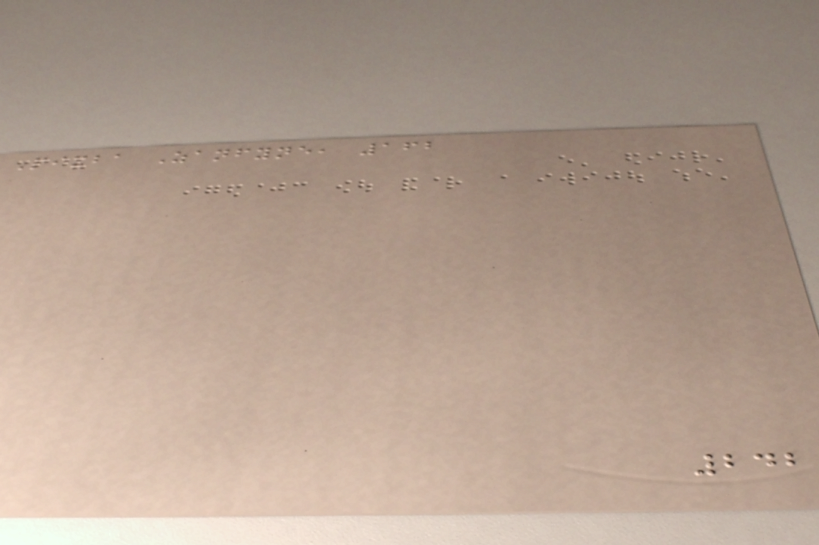Pixba Zanfyne, 162
242
